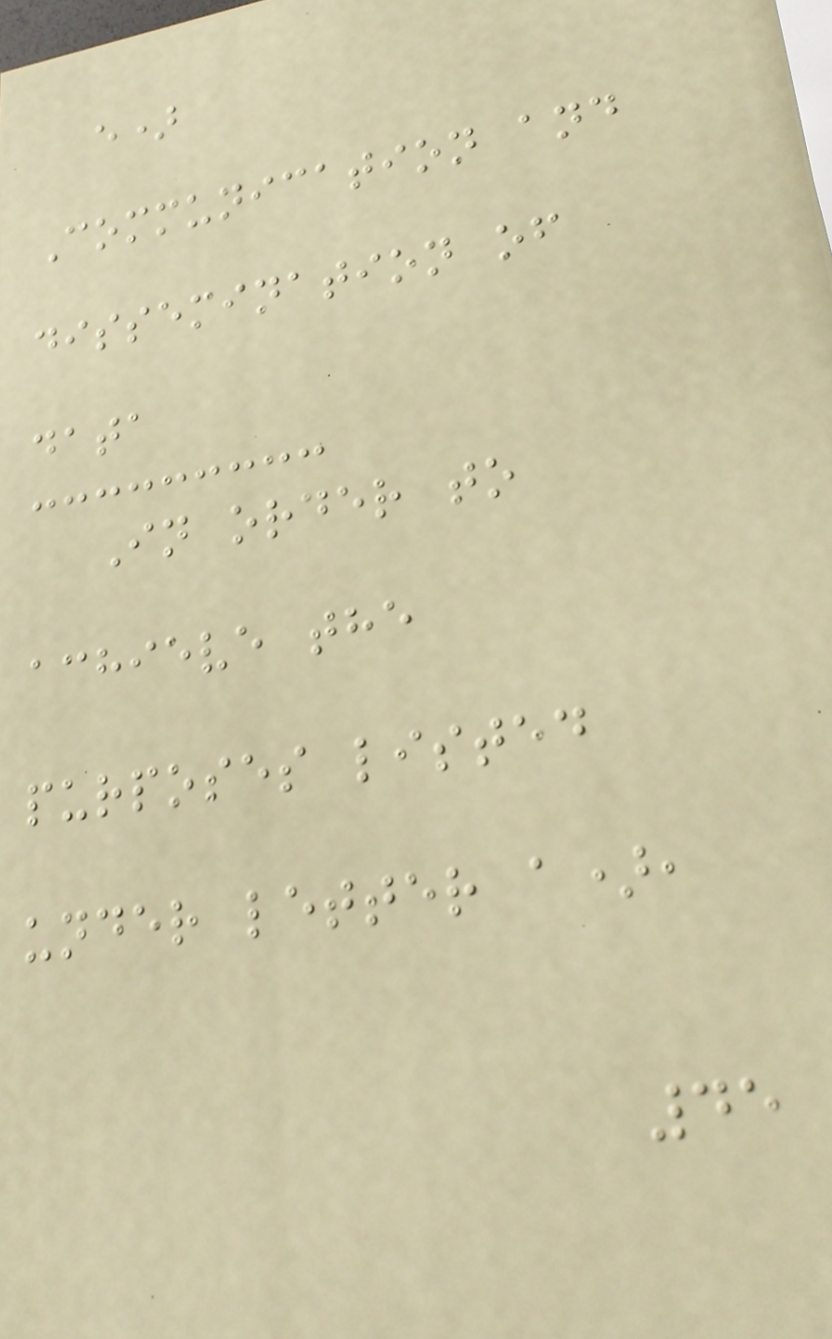e)
Communication and
dissemination of
data
In order to
achieve the
purposes listed
under letter a),
45
